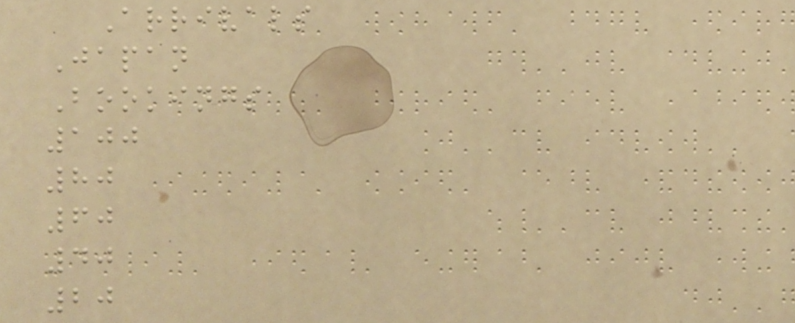Arrivals
Japan
Bookings
100
80
60
40
20
